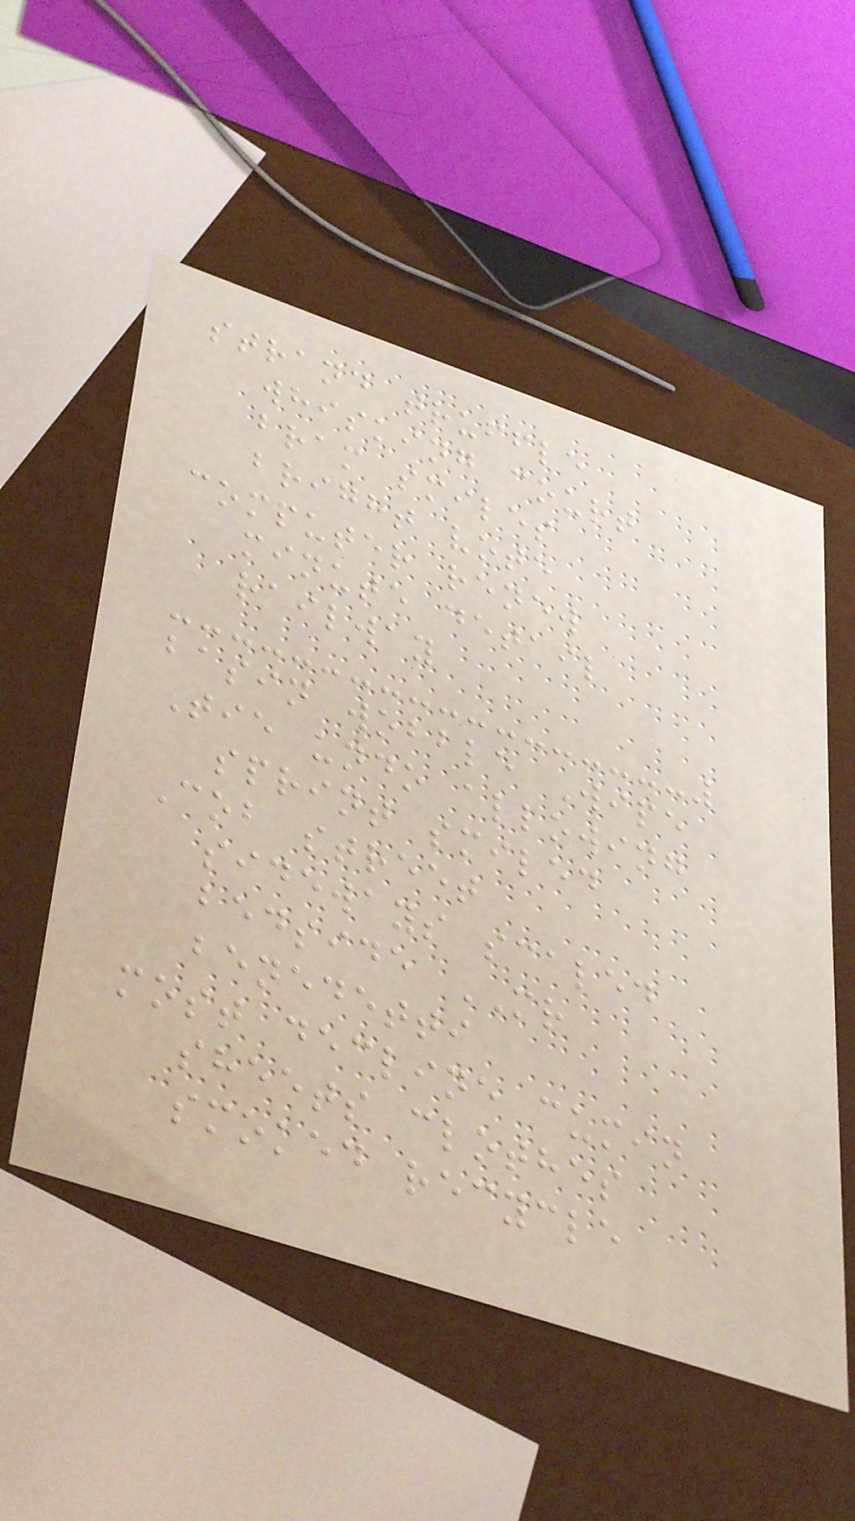strand truffle
whisking court
bram smiles
bright vote
computer renew
minute detail
railway
basin wobble Wipe
Tie undo allowing
sprint smiled
Cob street
sideways scaled
bedside MR
benedetti
most decline cumin
sheets clothes
smoked recycle
